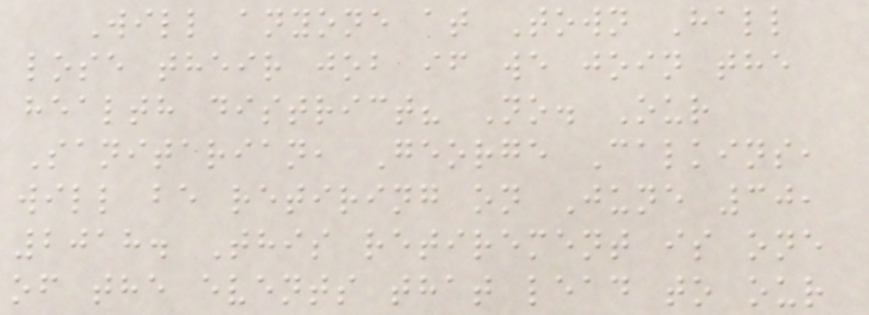Will anyone at Town Hall
lose their job if we join the
health district? No. Our
Sanitarian, George Calkins,
will be retiring on June 30,
2018. This retirement is one
of the events that lead to our
